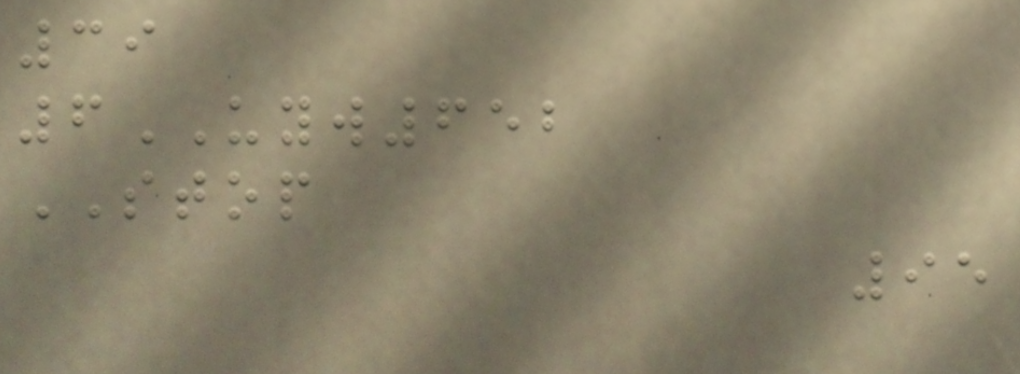39
6UYW652
STOP
95
